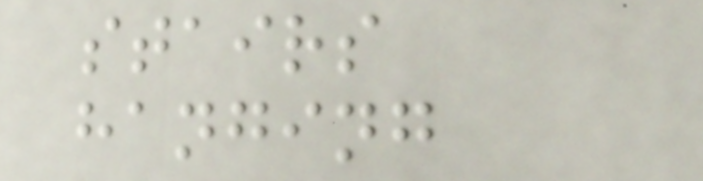stairs
hanging
